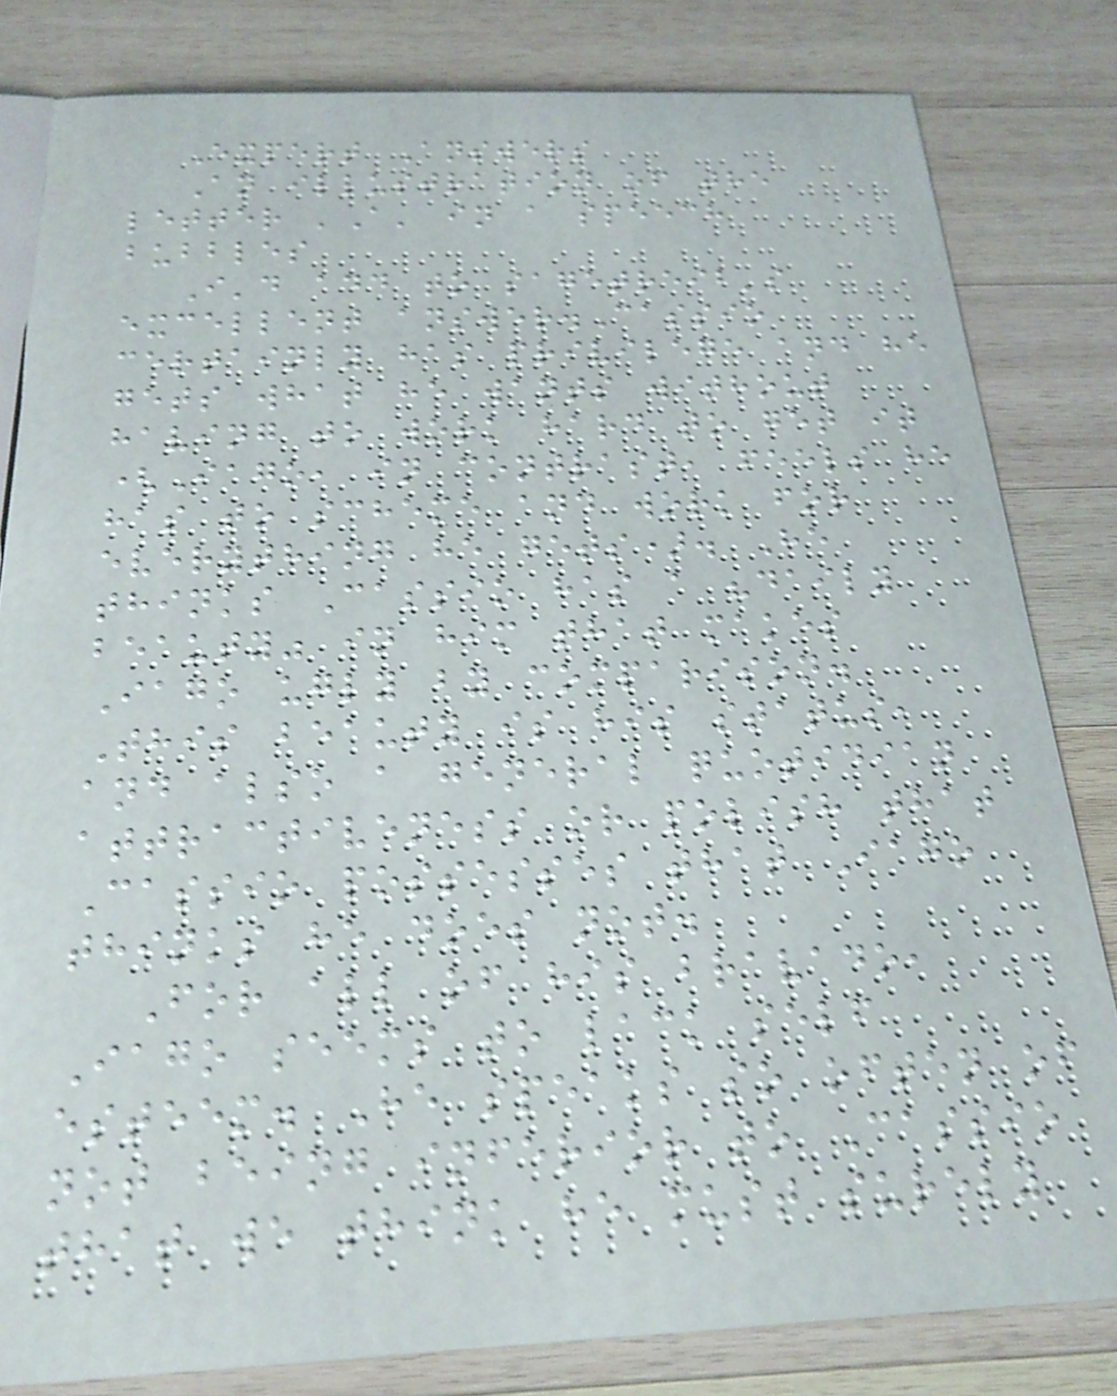Expert Answers
An illustration of the
letter 'A' in a speech
bubbles
I'd add to sagetreib's
excellent answer.Cassio
certainly has privilege and he
gets what he wants without
having to work hard to get it
(Iago, in contrast, feels he
has to scheme and work for
everything he gets). He
thinks Cassio has a "daily
beauty" in him that makes
Iago ugly by comparison.
This beauty is his status,
and also a general quotidian
attractiveness or polish that
Cassio possesses that Iago
thinks he does not.
For all of his bravado,
Iago seems to lack self
esteem. He speaks so often of
not being inferior to Cassio
that we think he must surely
